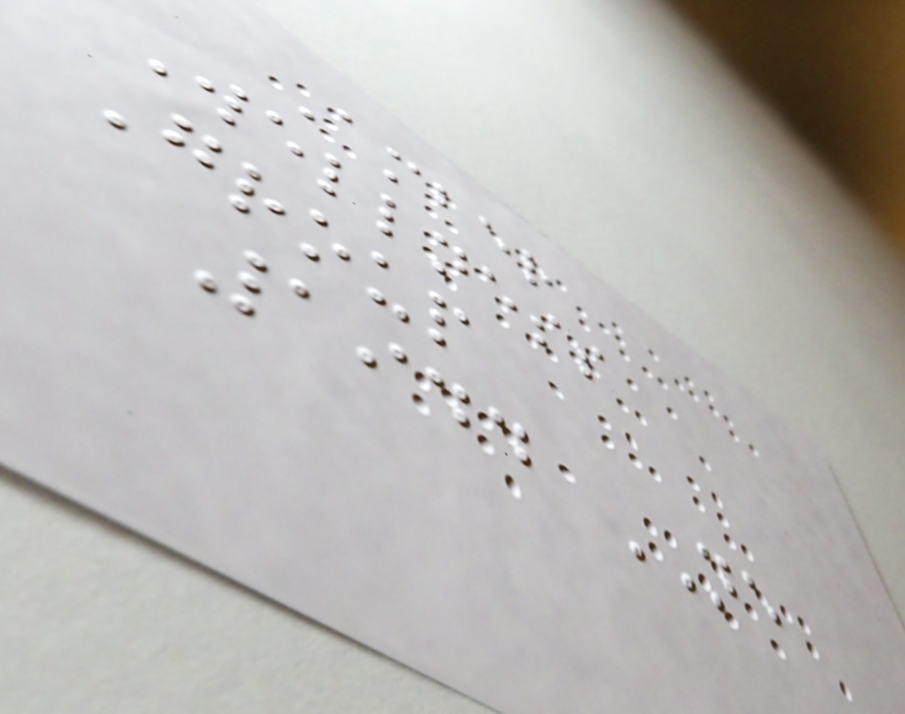Amber
Wellness
Group
1944 NE
